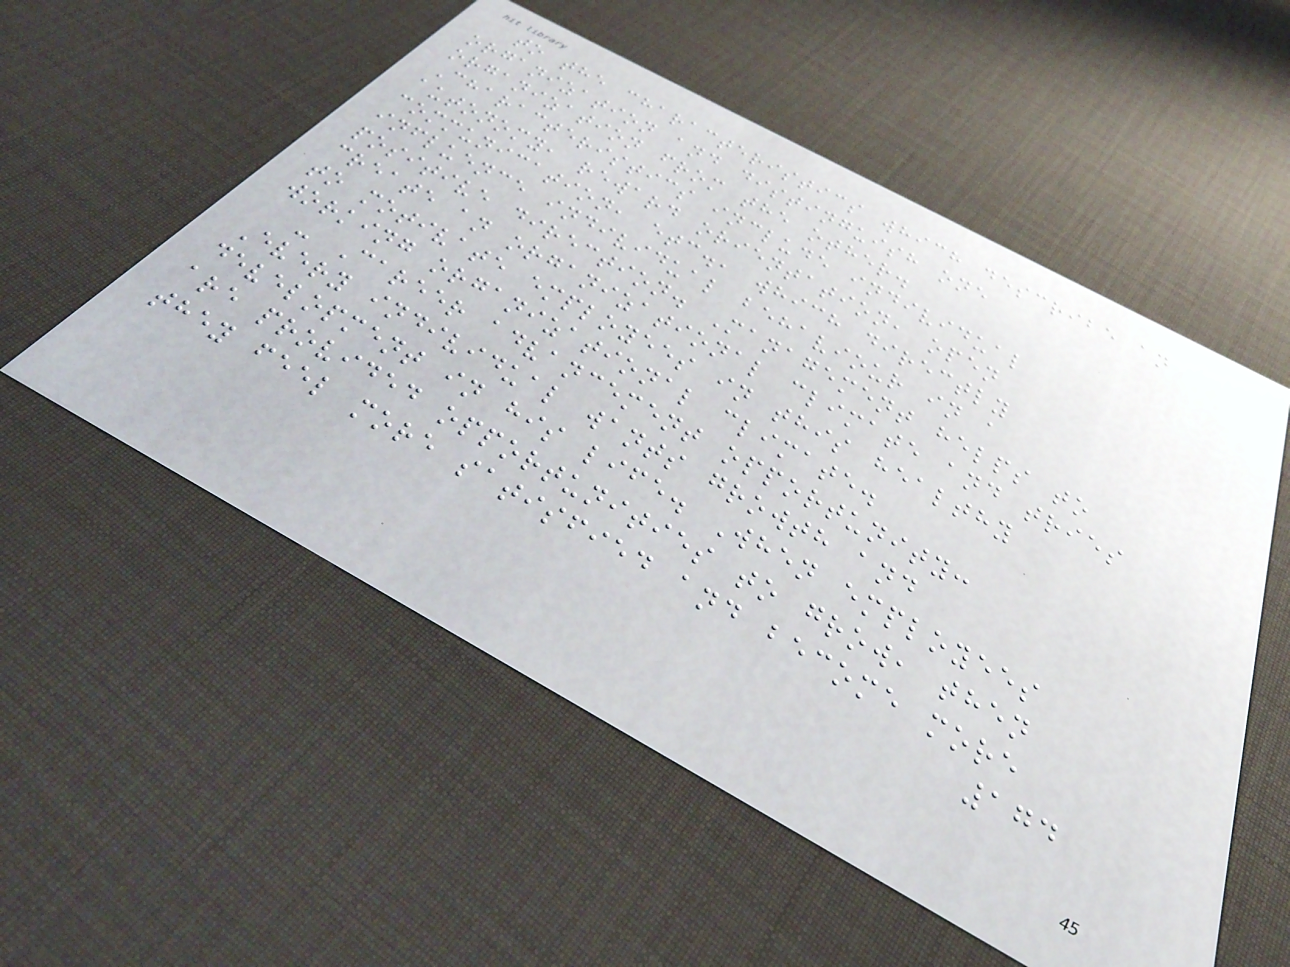to the characteristics which describe an
organization and distinguish one
organization from the other.
Characteristics include individual
autonomy, reward orientation, open
communication, etc., which directly
influence individual behaviour in a
positive direction. Management helps to
create an organizational climate and tries
to motivate employees in this healthy
working organizational climate.
- Career advancement opportunity:
Every individual wants growth and
development in his life. When employees
are provided opportunities to grow, then
they feel more satisfied and become more
174
